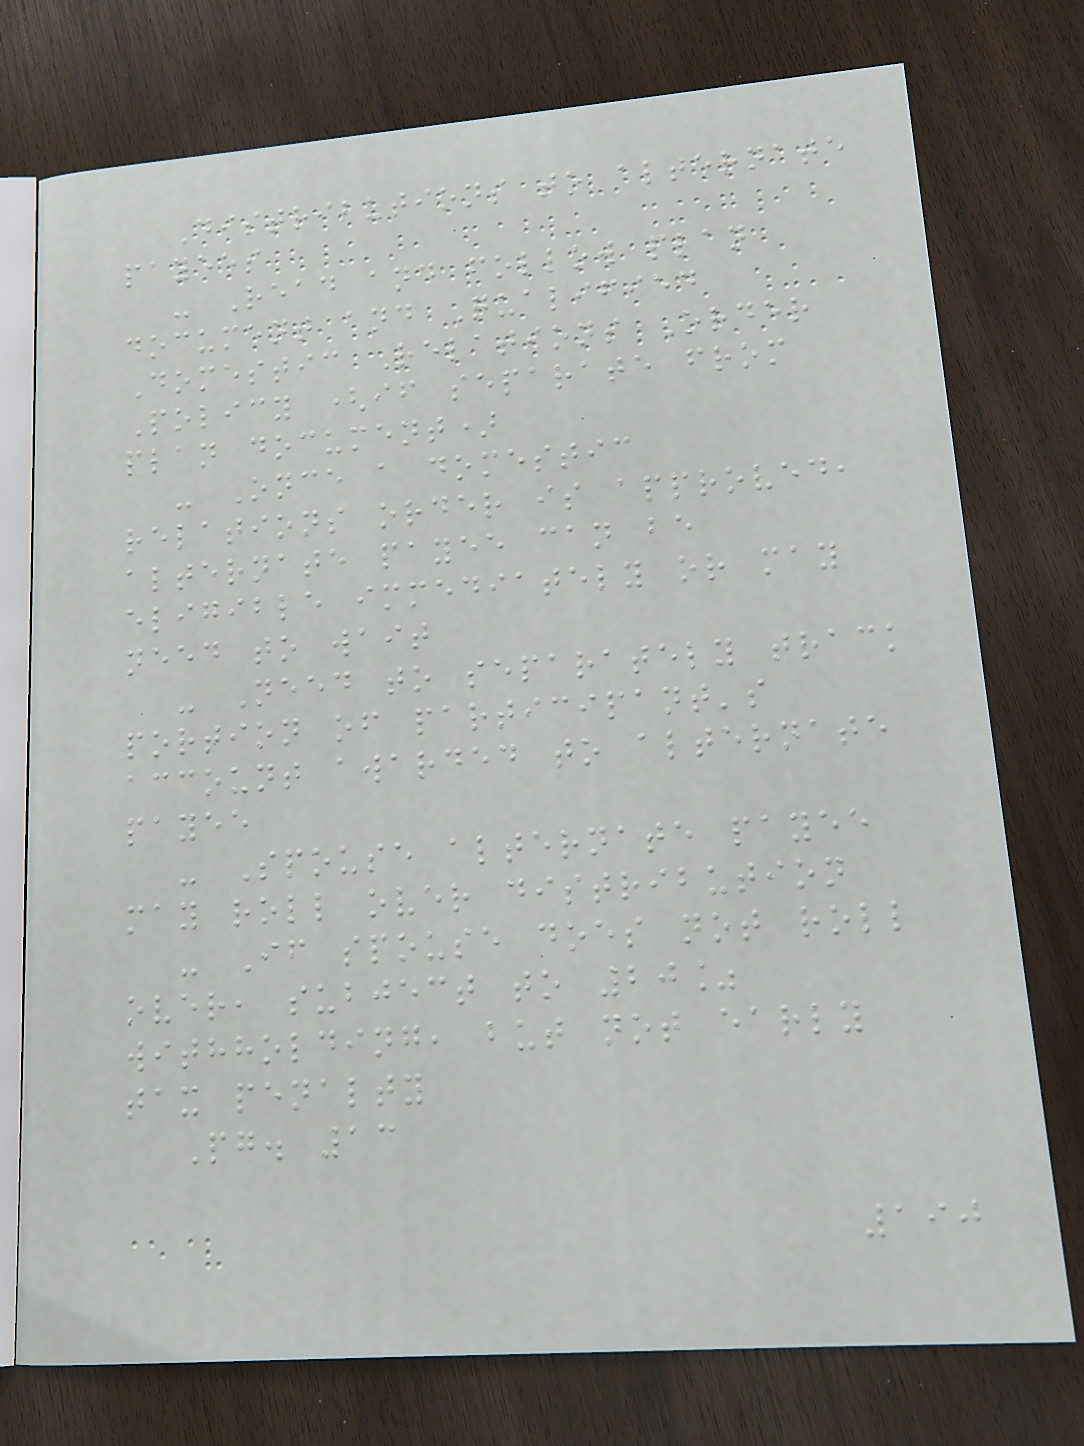Distributions to alternate
payees
- Read and follow plan
document and Qualified
Domestic Relations Order
Policy (if separate from
plan document)
- Once a domestic
relations order is approved,
alternate payee can be
eligible immediately or may
need to wait
- Need to separately track
portion of participant's
account awarded to alternate
payee
- Spouse alternate payee
may roll over distribution
- If spouse does not roll
over, subject to 20%
withholding, but not early
tax penalty
Pg. 13
190
